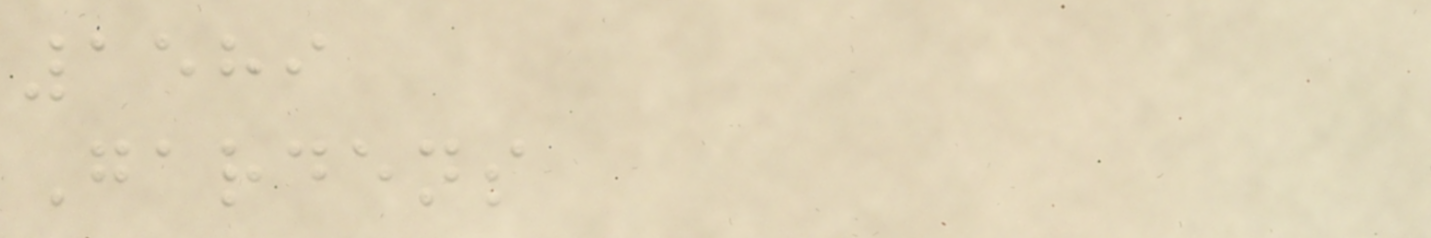1589
Gardens
